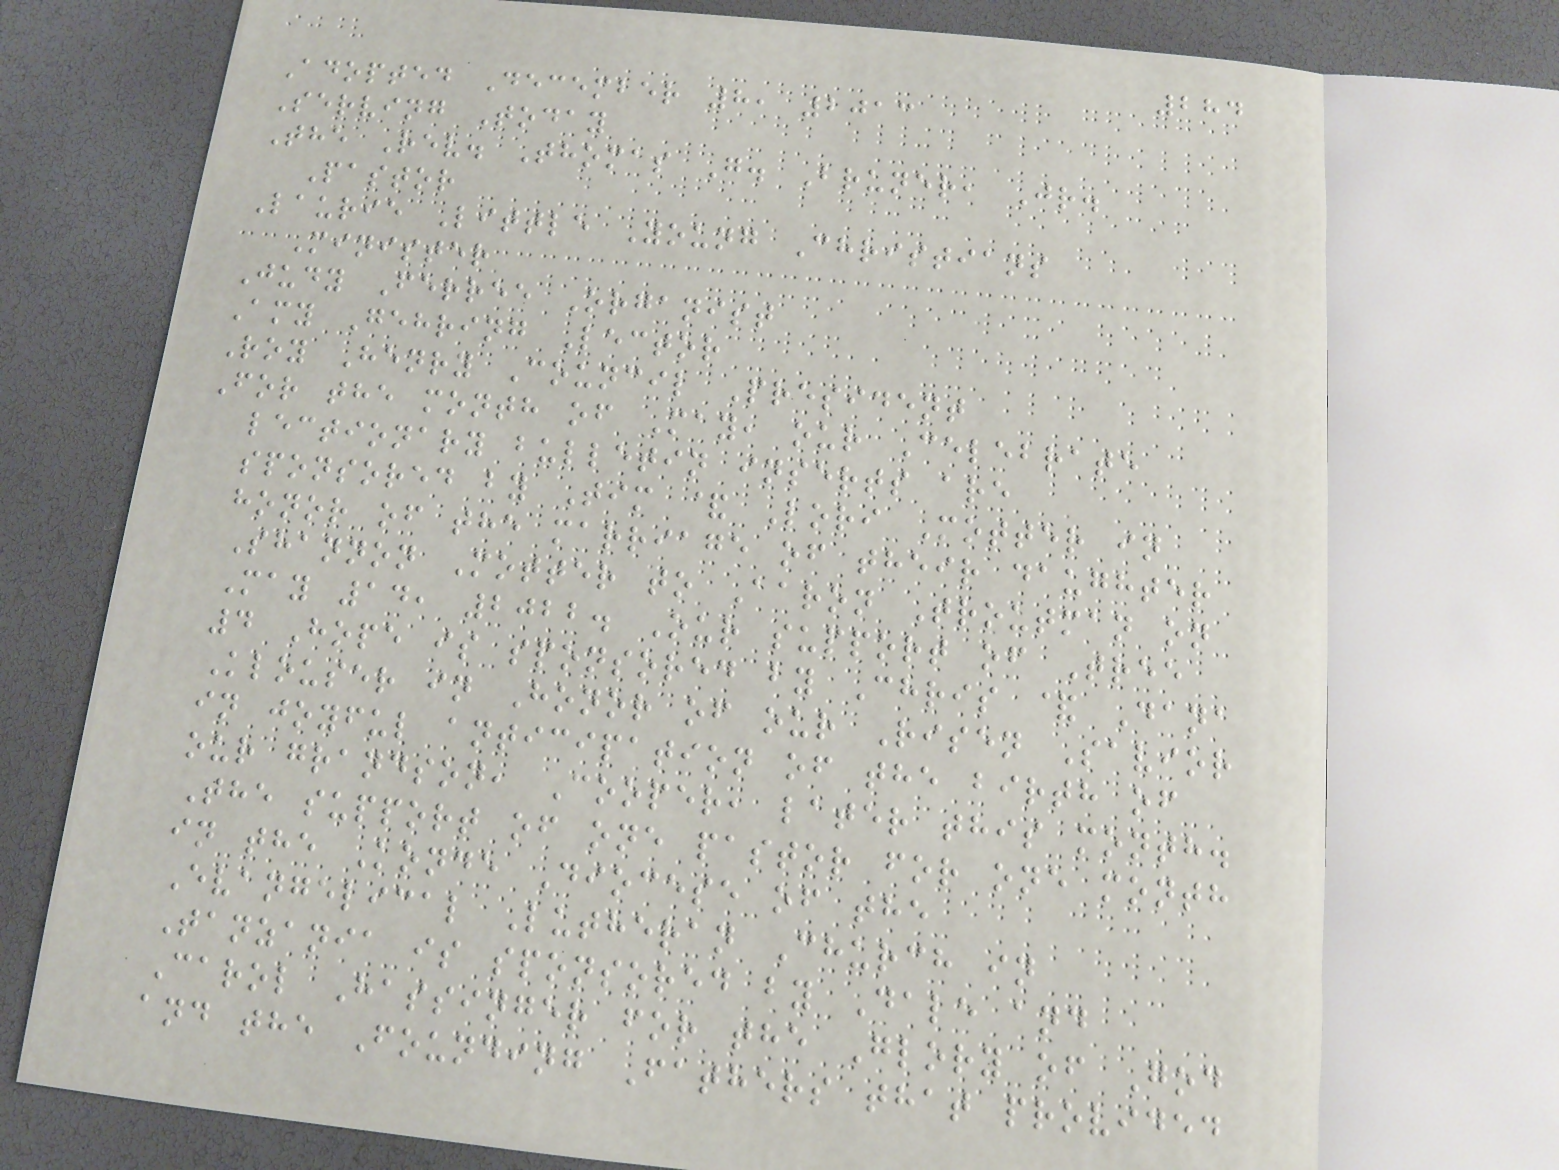284
Adopted December 8, 2013
Serving Today
The Rev. Thomas G. Bruner, Jr.
Pastor
Laurie Little Young Christians
Minister
Judy Ferree Organist
Amy Gehring Lector
Roy Henry Council President
For the month of May, our Celebrate
lectionary bulletin inserts are
sponsored by Tim & Lori Motter in
honor of the marriage of their daughter
Shannon Motter to Aaron Troutman on
May 14, 2022. Our support of Tree
4 Hope is sponsored by Chris & Dana
Klouser in Honor of our Risen Savior
in joyful anticipation of the birth of
our grandson, Cooper, later this month.
The support of one pastor for one month
in the Konde Diocese of the
Evangelical Lutheran Church in
Tanzania is sponsored by Dale and
Carol Hassinger for the Glory of God
and the Founding Fathers that provided
